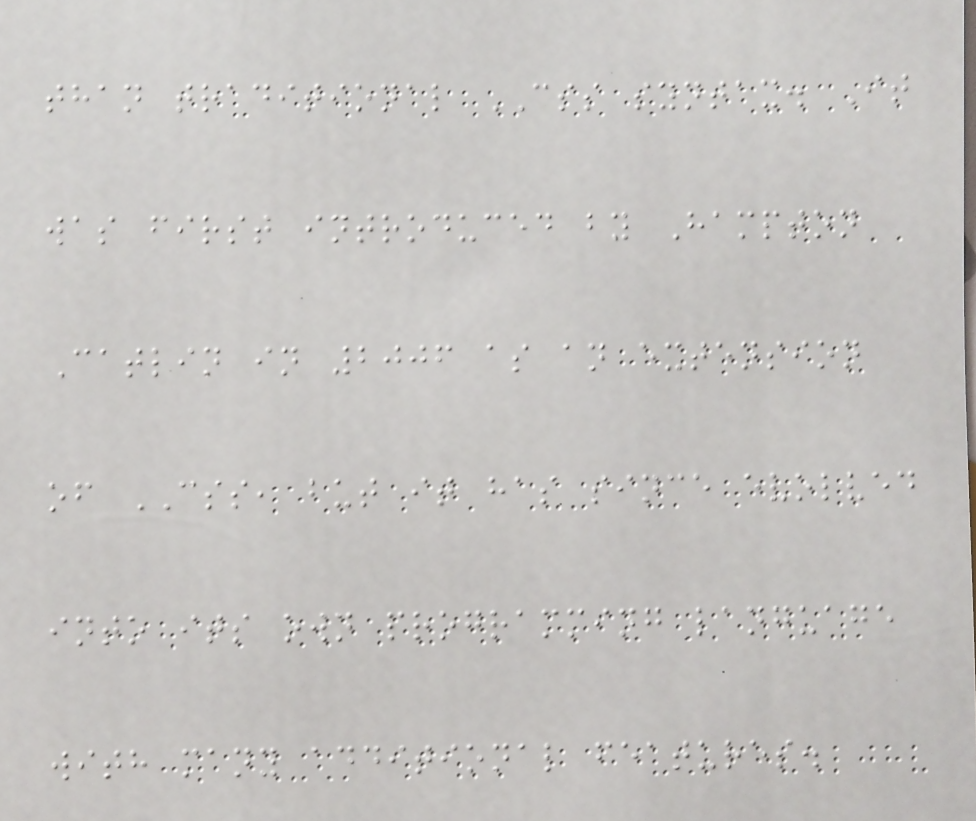than traditional CSS syntax. It
was first introduced by Hampton
Catlin in 2006 as an extension
of CSS, but it has since evolved
into its own programming language
with many additional features.
